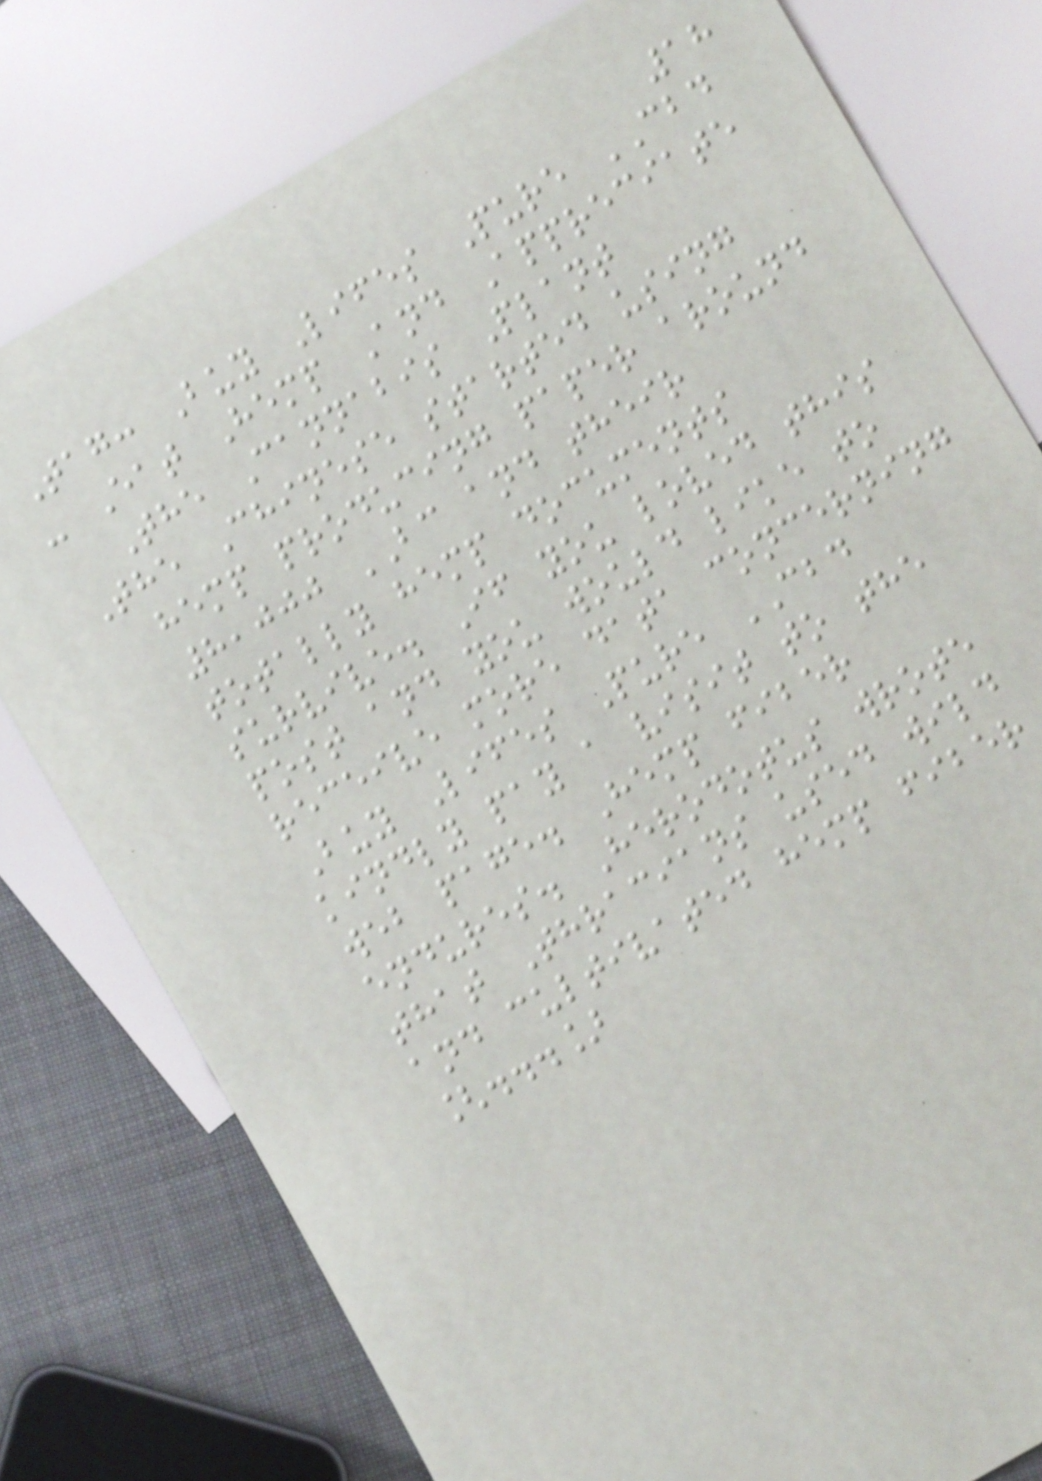18
Tag: Buy Lifes Pure CBD
- Eat Hemp And Appreciate
The Cannabis Plant
The Chinese started using
hemp producing paper around
8,000 BC and their
totally hemp documents
survive. If you loved this
post and you would like to
receive more data concerning
Buy Lifes Pure CBD
kindly pay a visit to the
web page. Hemp fiber
endures. Herodotus wrote
that Thracians used wild
and cultivated hemp fiber
[...]
